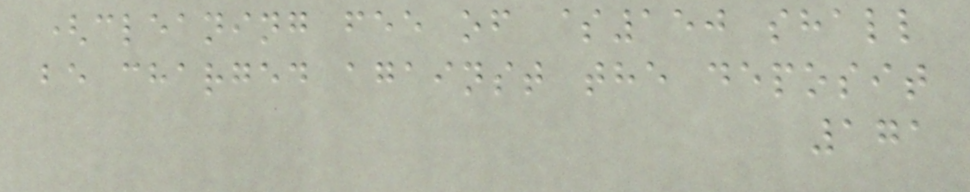(cleaning fee of $150 shall
be charged against the deposit
171
